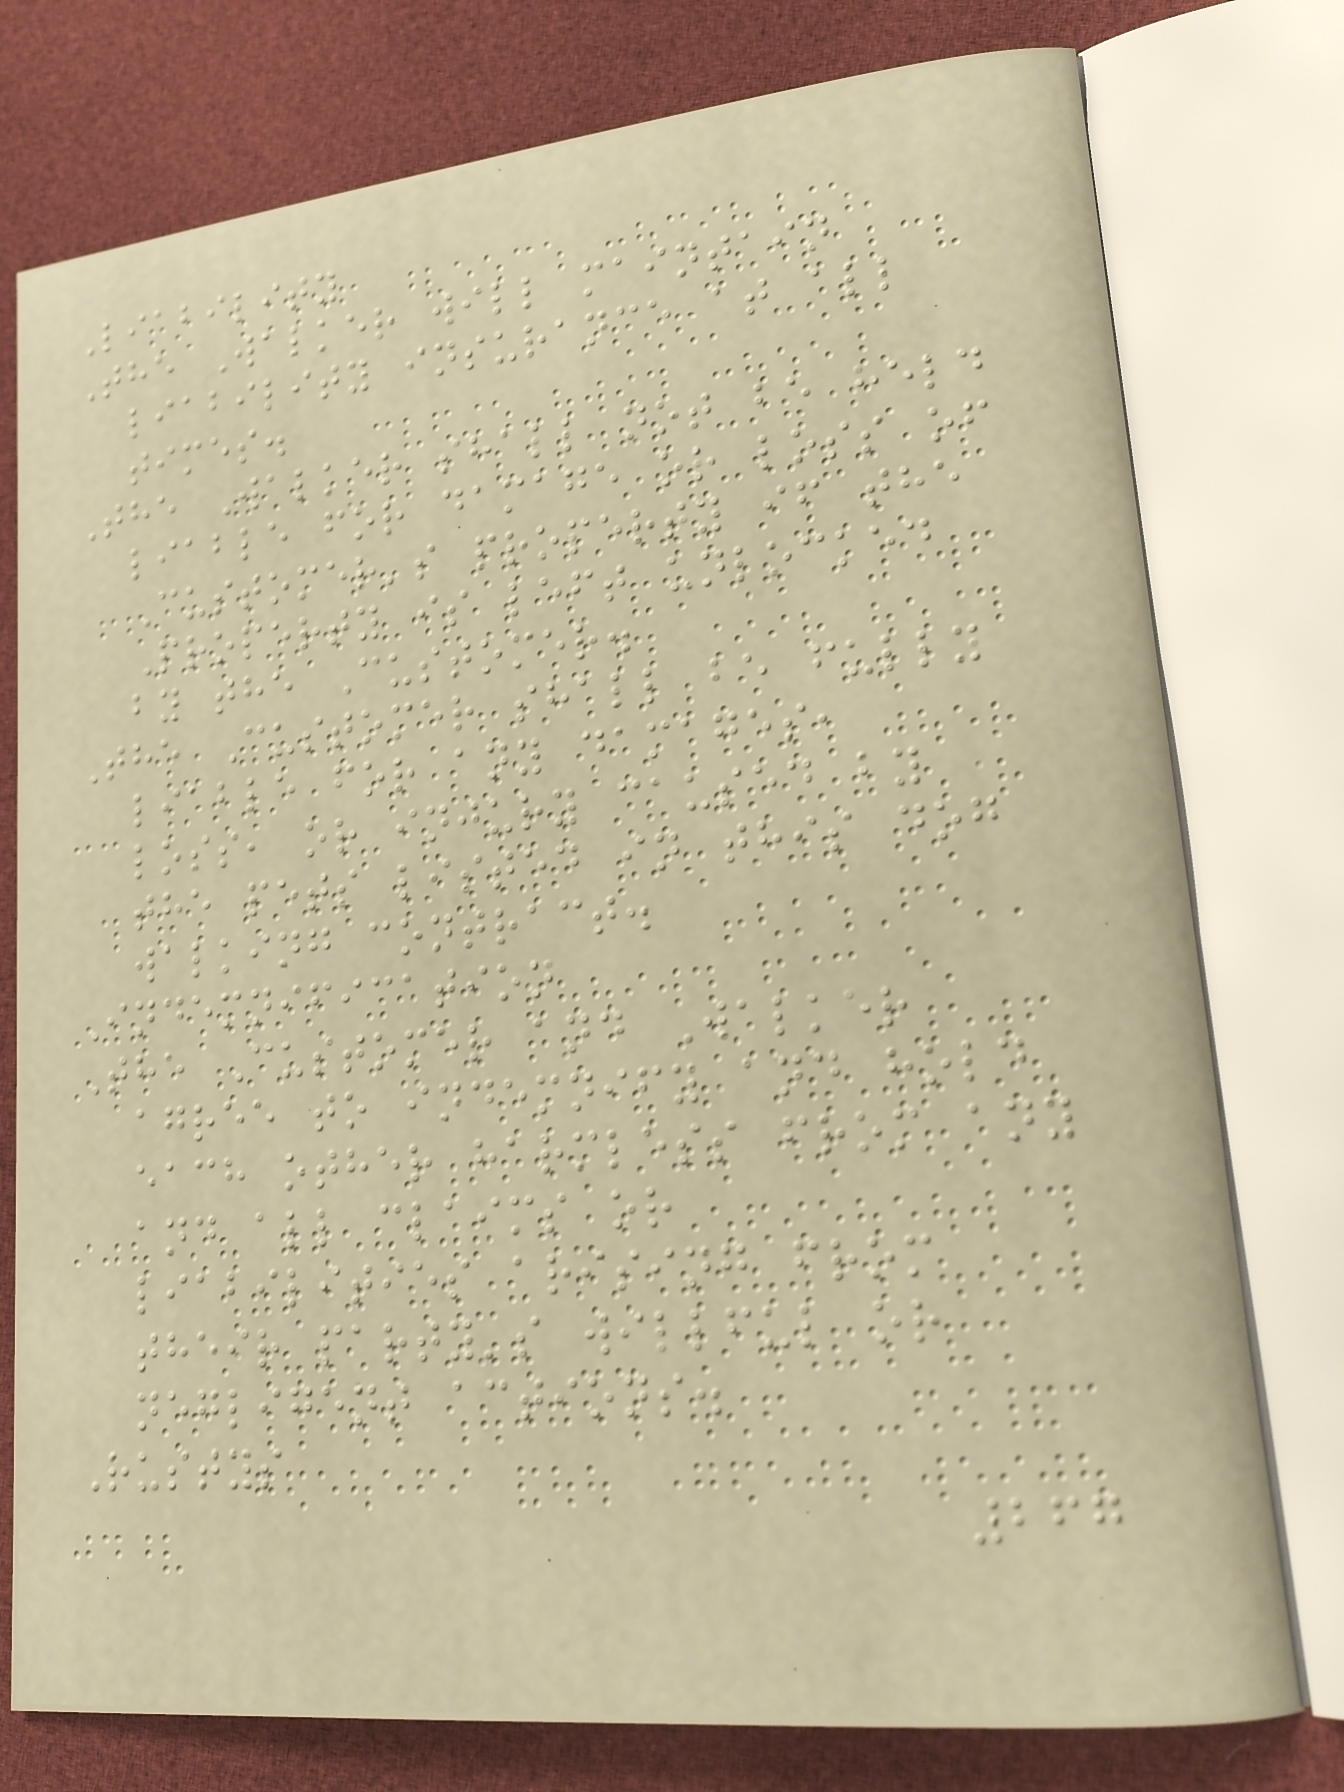Liability
The Walker will maintain
liability insurance at all
times.
The Walker shall not be held
liable for damage or loss of
Customer's property if the
Property is left unlocked
by the Customer.
The Customer shall be fully
liable for any damages,
loss, or injury caused by
the pets listed in this dog
walking contract.
Indemnification
The Customer and Walker
agree to indemnify and hold
each other harmless from any
and all claims or
liabilities arising from
their party's willful or
negligent actions.
Rustys
267
